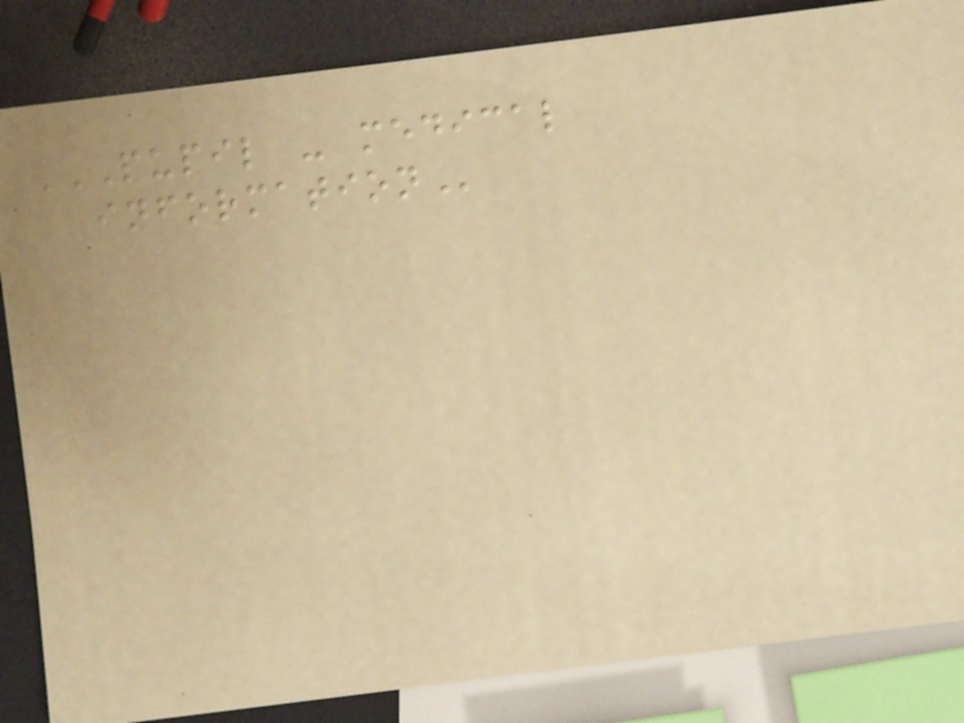PUPIL - MEDICAL
INFORMATION
